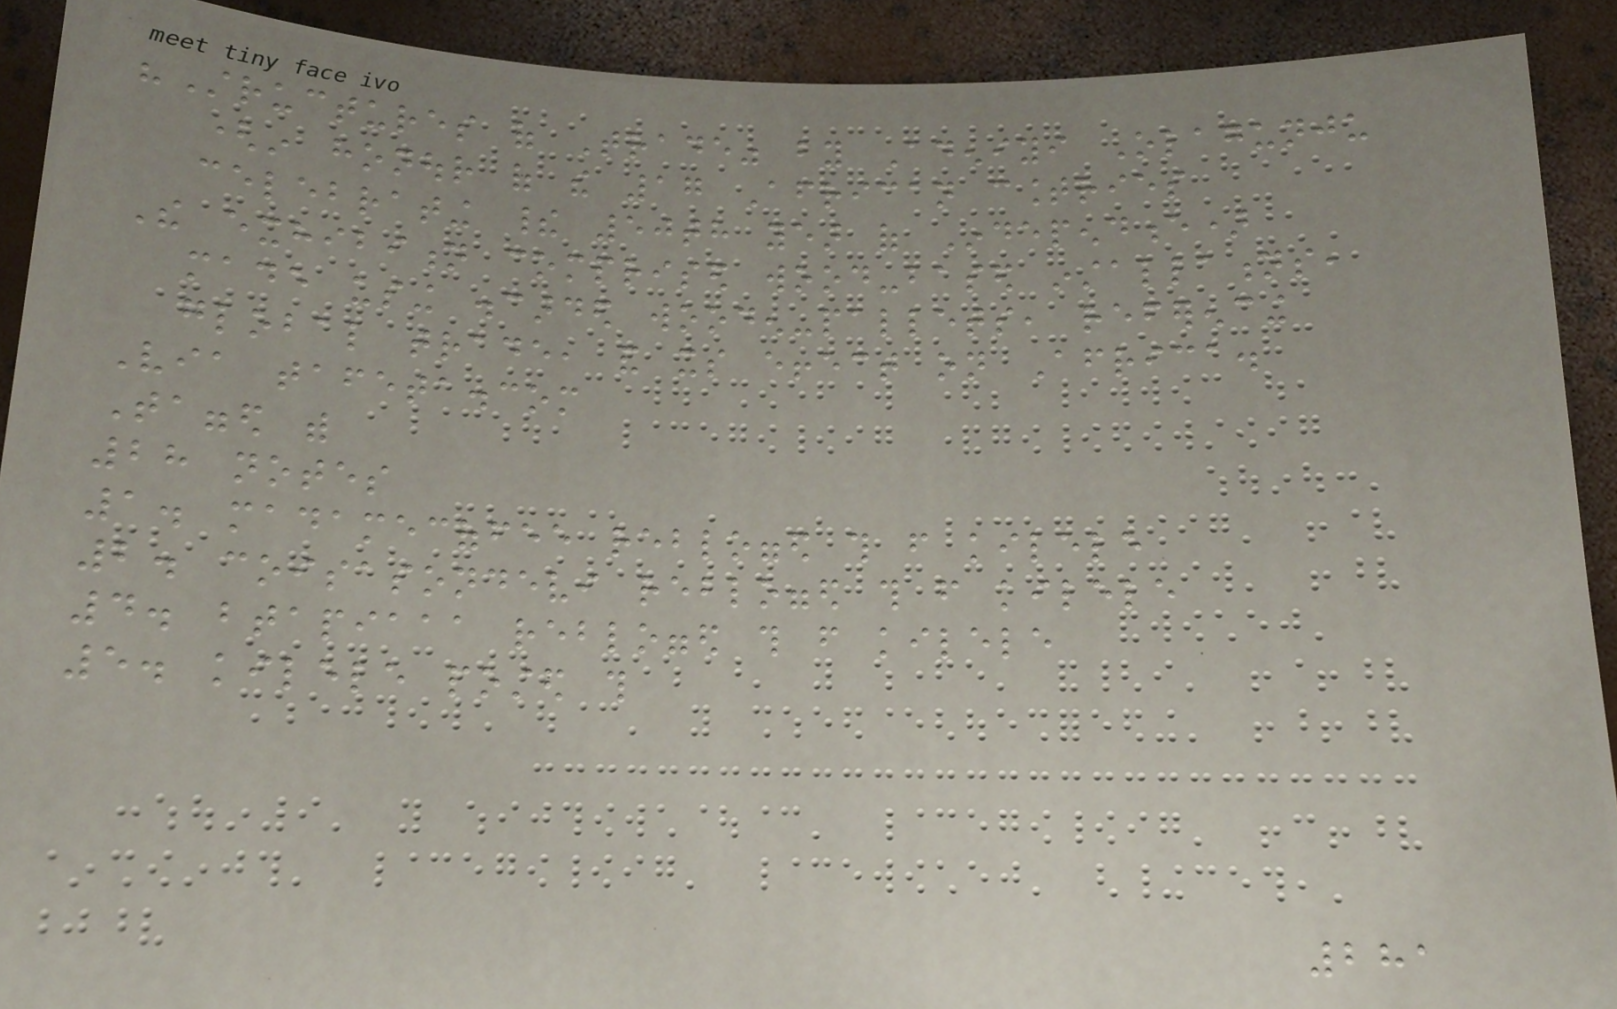"Structures of Trade" by Adeniyi Olagunju
(in honour of the 17 African countries
celebrating their 50th year of Independence)
The exhibition comprised wood-based installations,
made using discarded wooden-pallets, referencing
global trade, and its effect on Africa.
Via tafeta.com
Tagged with
28 notes
1. madamecoffee reblogged this from kilele
2. coisasondevi reblogged this from kilele
4. btapiaaa reblogged this from kilele
5. kilele posted this
281
